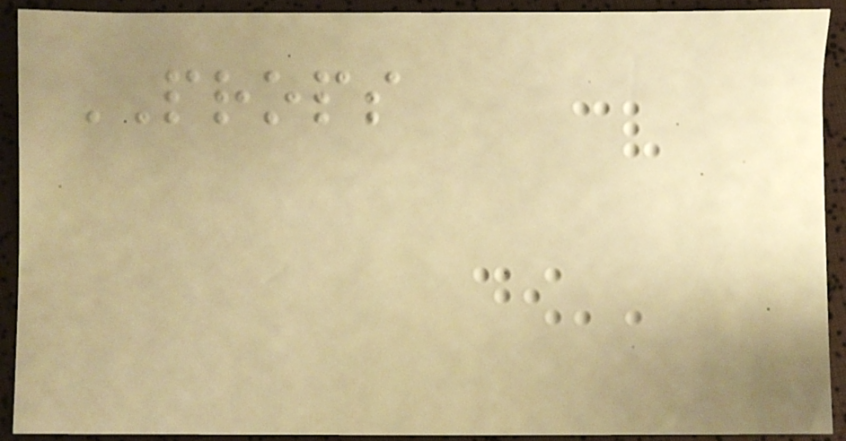PROPS
